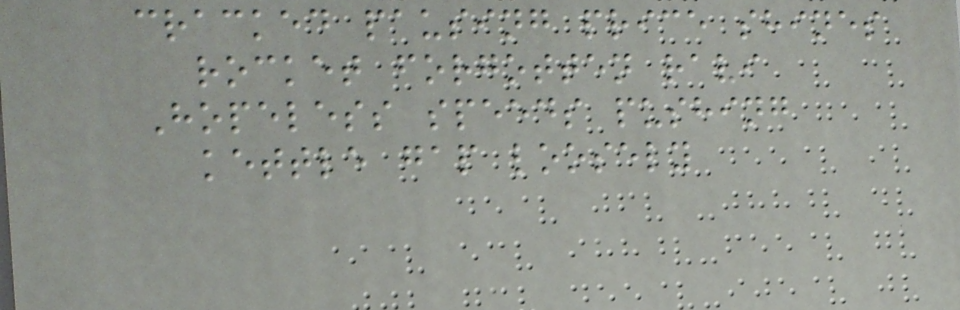cracked pausing price shines
rocket forgotten ravi
Hopeless speeds pushing
kettle gap loosely
